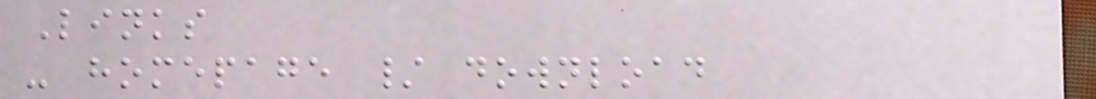Links
- homepage / download
